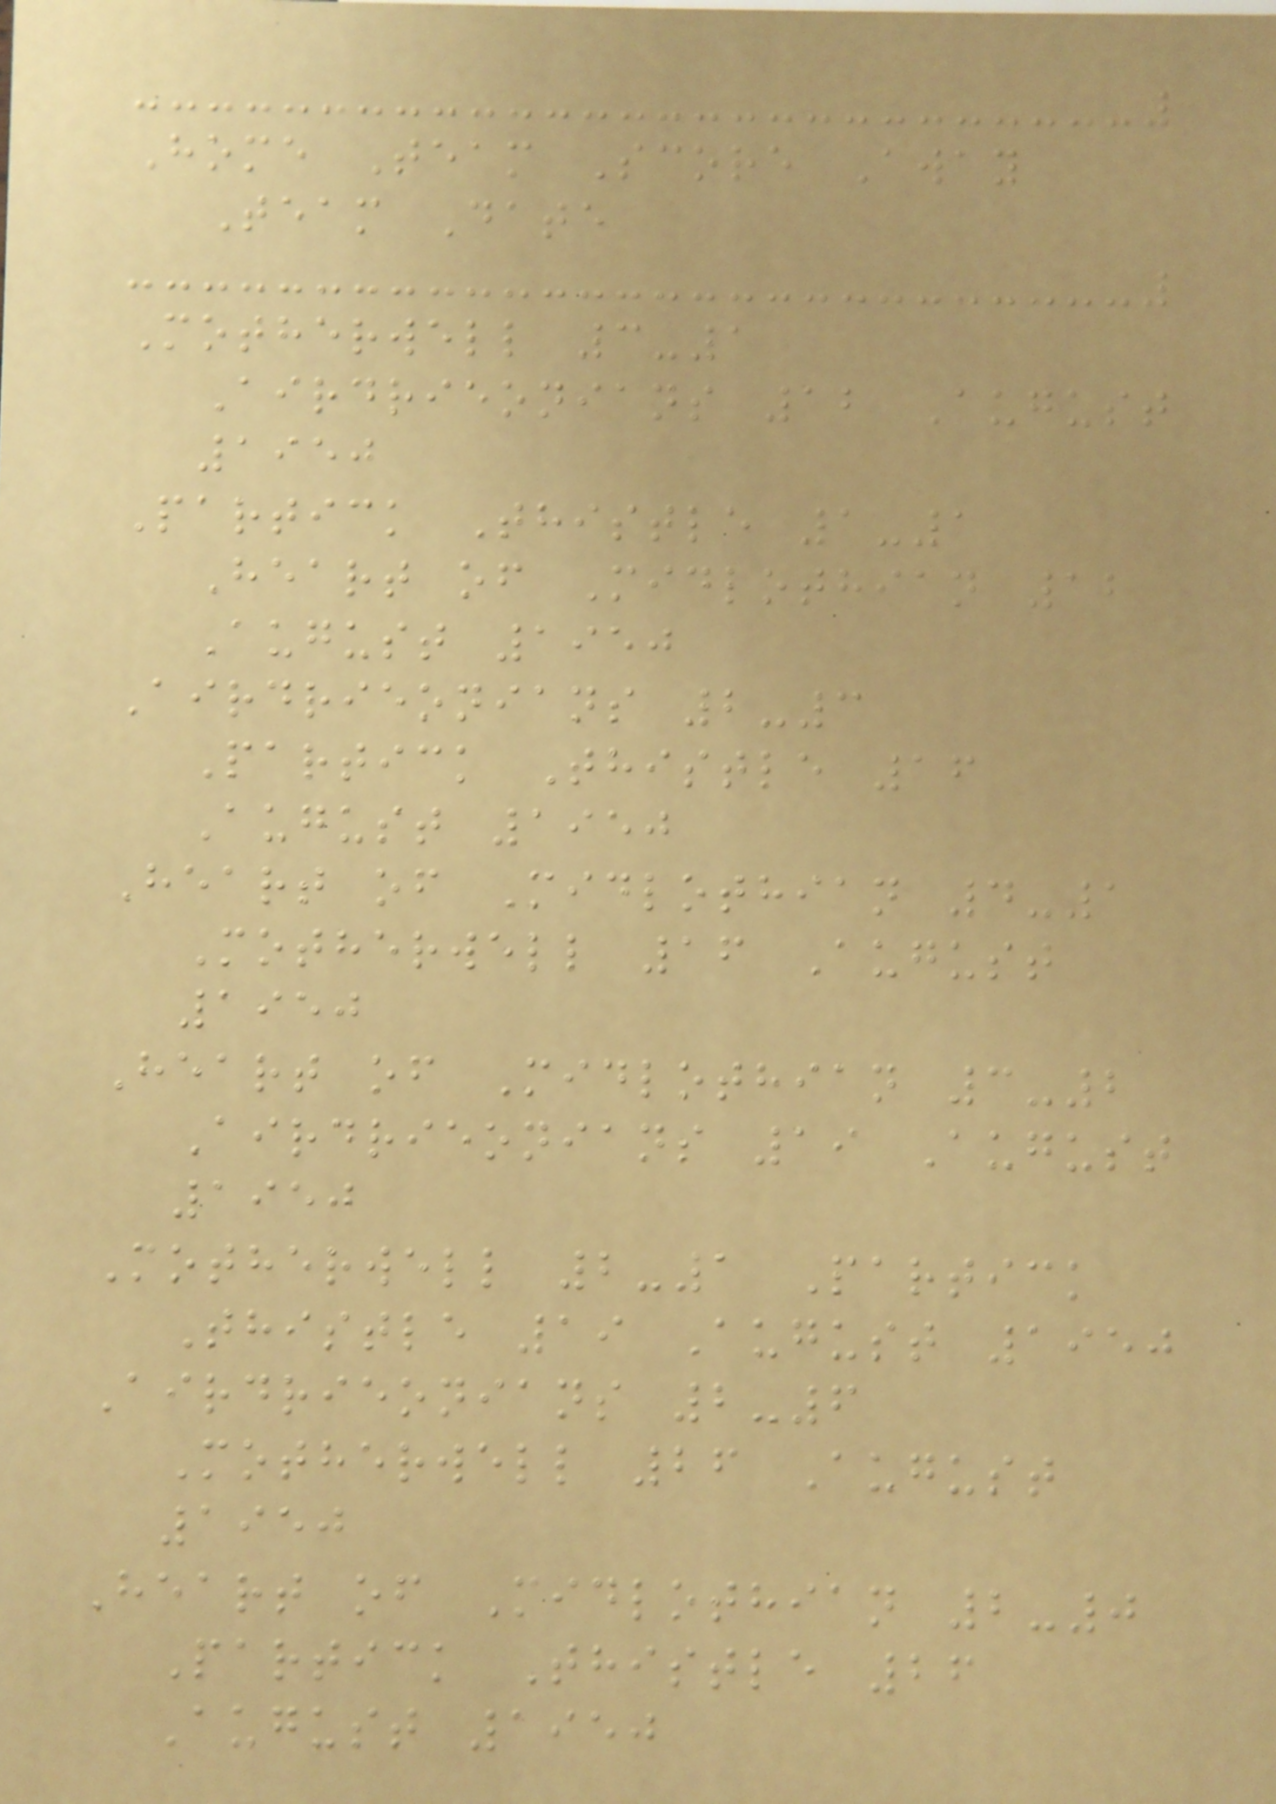Home Team Score Away
Team Date
Motherwell 3-1
Airdrieonians 12 August
1950
Partick Thistle 1-1
Heart of Midlothian 12
August 1950
Airdrieonians 2-3
Partick Thistle 16
August 1950
Heart of Midlothian 4-1
Motherwell 16 August
1950
Heart of Midlothian 3-2
Airdrieonians 19 August
1950
Motherwell 2-1 Partick
Thistle 19 August 1950
Airdrieonians 2-6
Motherwell 26 August
1950
Heart of Midlothian 2-0
Partick Thistle 26
August 1950
